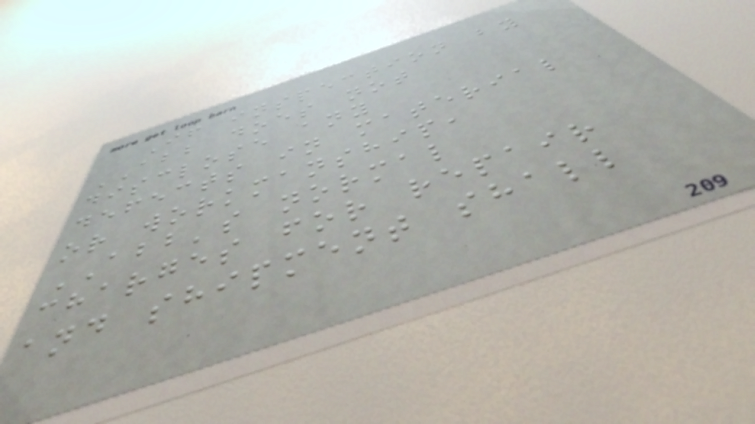If inspection by
ABB does not
disclose any
defects in material
or workmanship,
ABB's normal
charges for repair
and shipment shall
